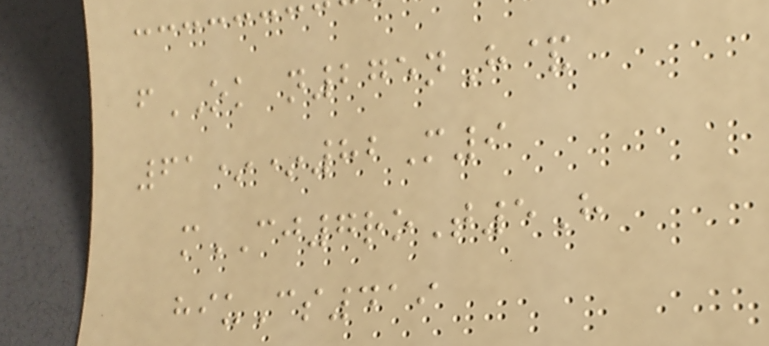fOK n275nH&
61**82M9
mCJ7roT5H
hiuCs419
